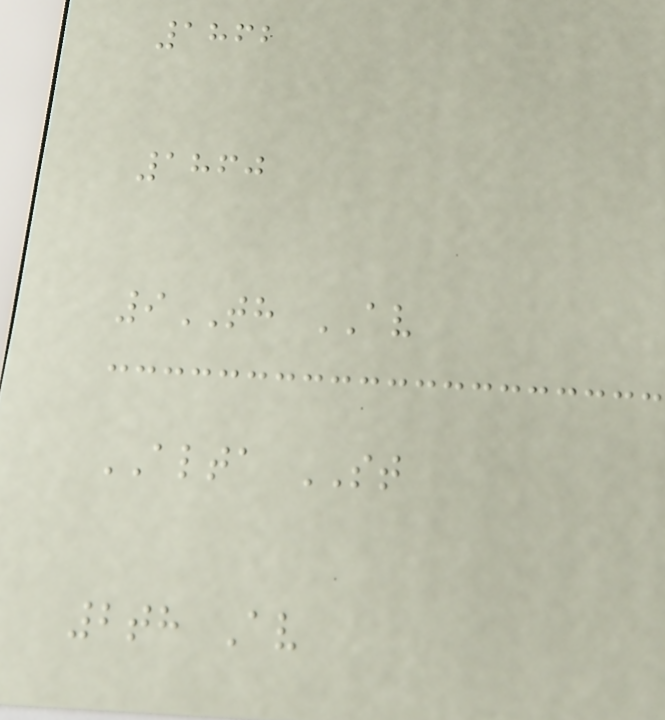1862
1860
9TH AV
ALTA ST
2th Av
